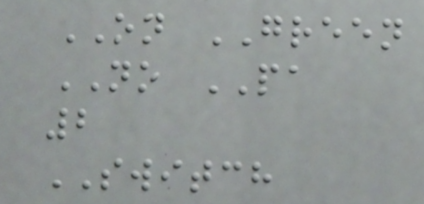ON GREEN
NO PA
2
SWITCH
